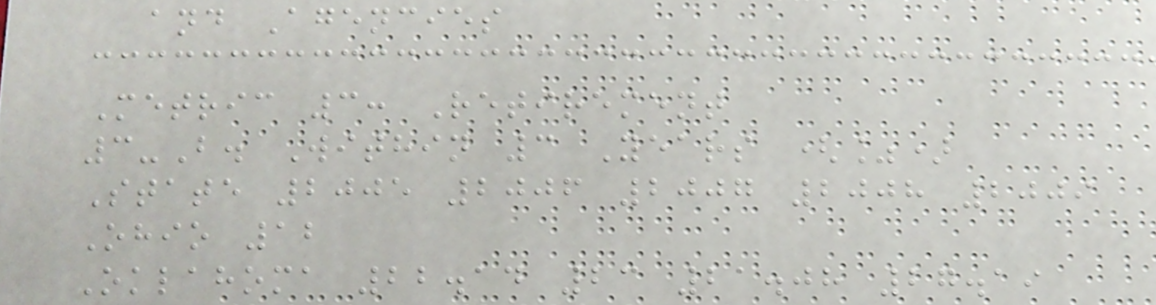and Agencies
Metric 3: Retirement
3-B. Within 3 Years (%)
State 2005 2006 2007 2008 2009
Ohio 12
Oklahoma 22.14 23 21.08 27.19
